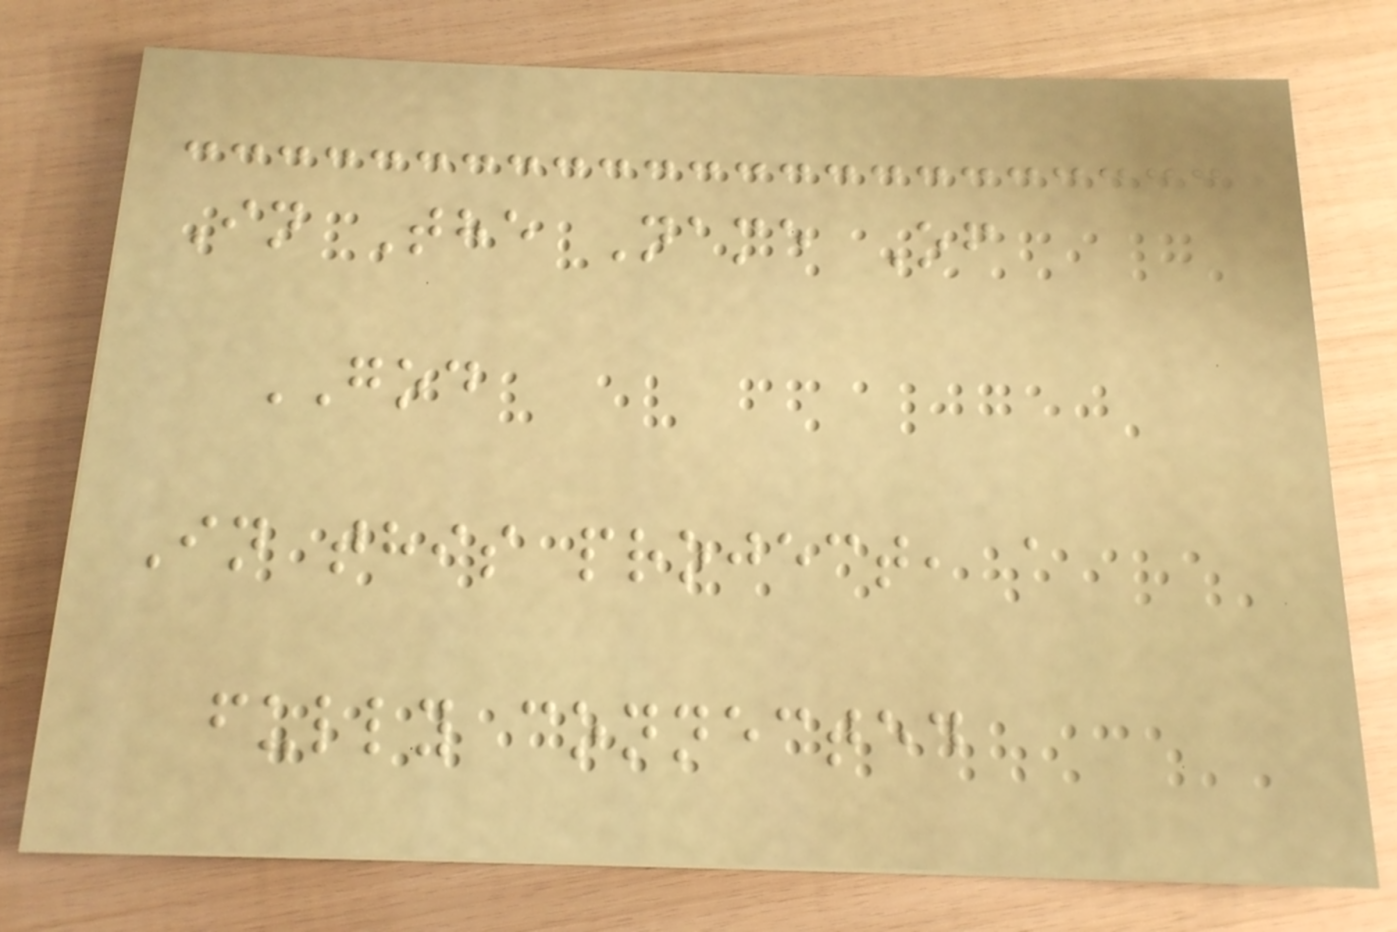In The Name Of
GOD
In this project, a
fully connected
